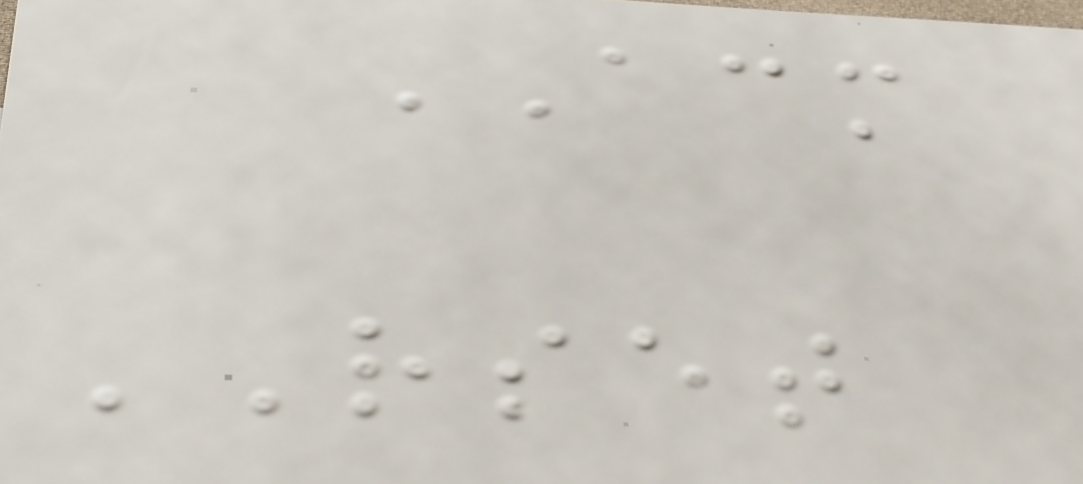ACM
RSET
